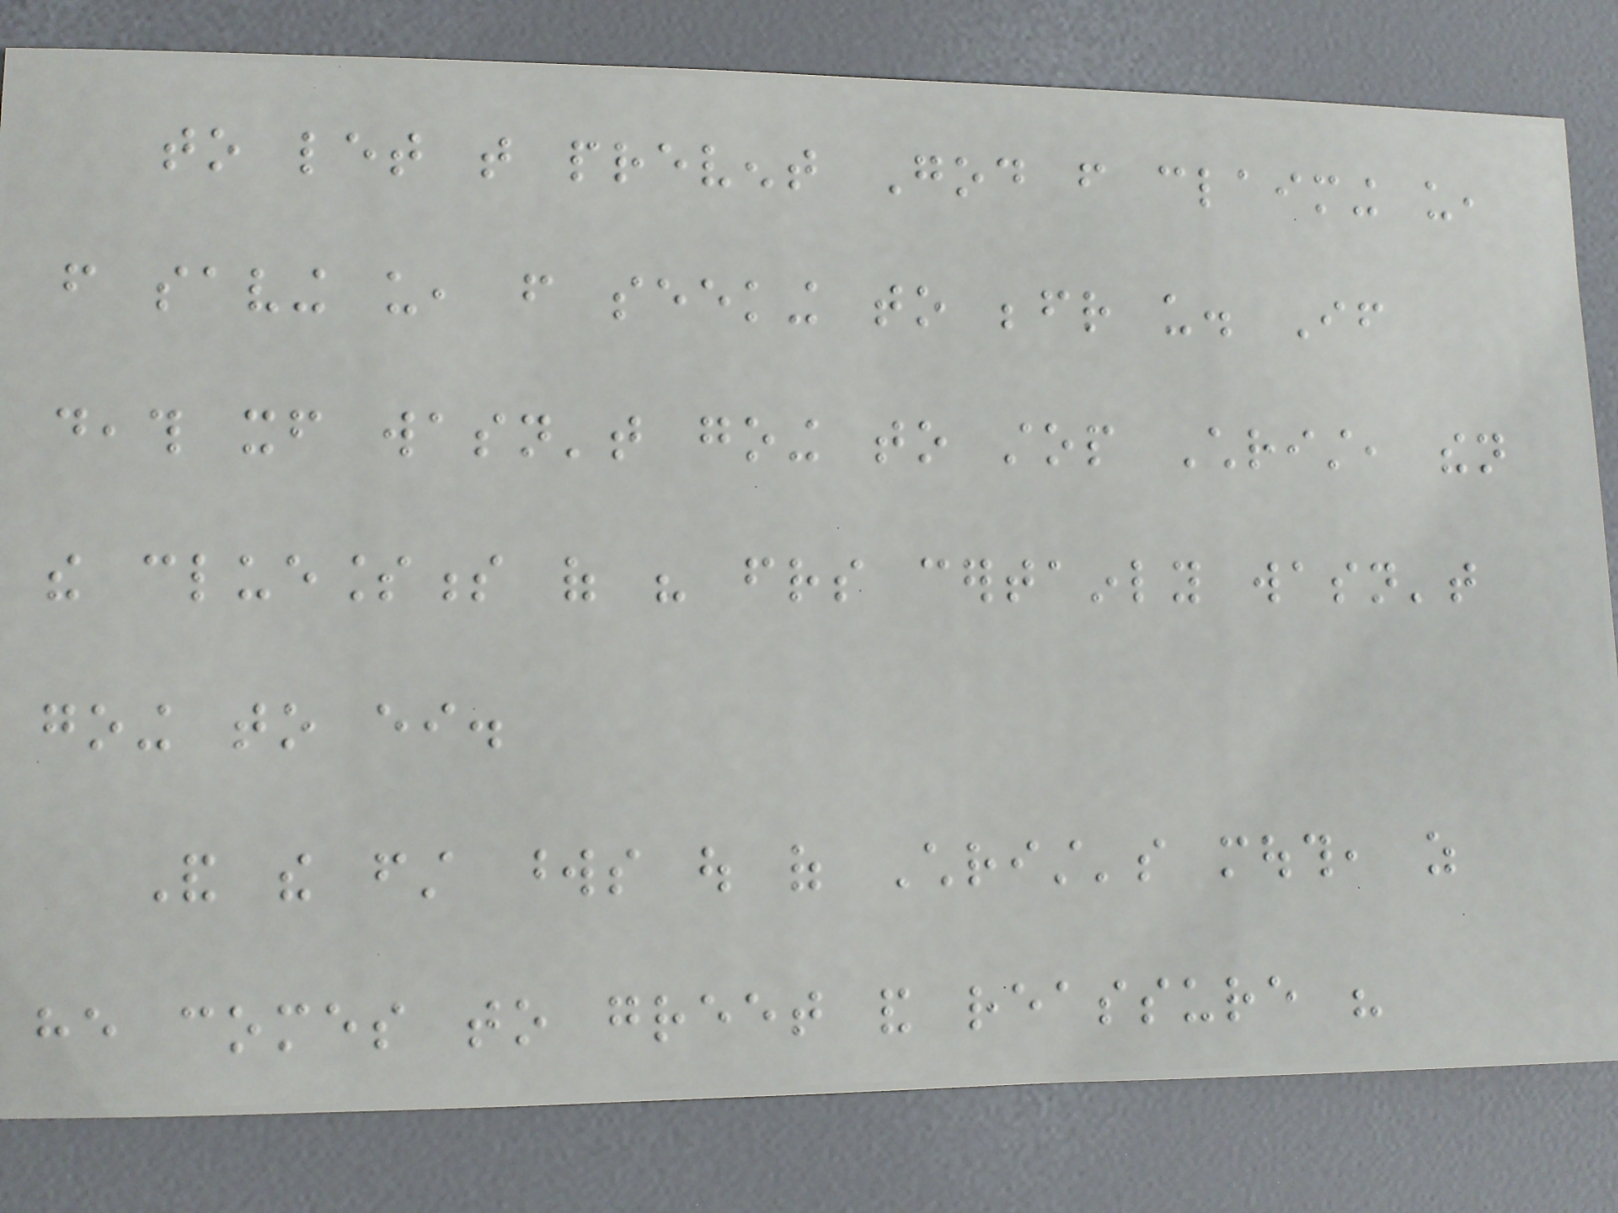to let that prevent God from claiming us,
from saving us, from seeking to befriend us. If
death itself wasn't going to stop Christ, then
the cluelessness of his friends certainly wasn't
going to either.
And the first words out of Christ's mouth, as
he comes to greet and reassure his
